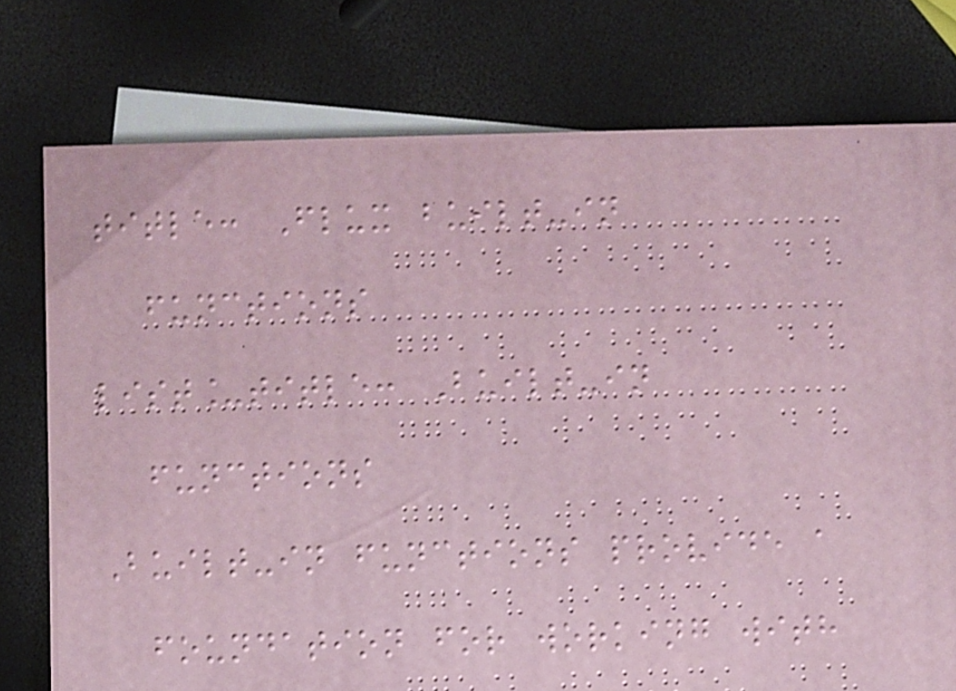title: Flux built-in
functions
list_title: Built-in
functions
Built-in functions provide a
foundation for working with
